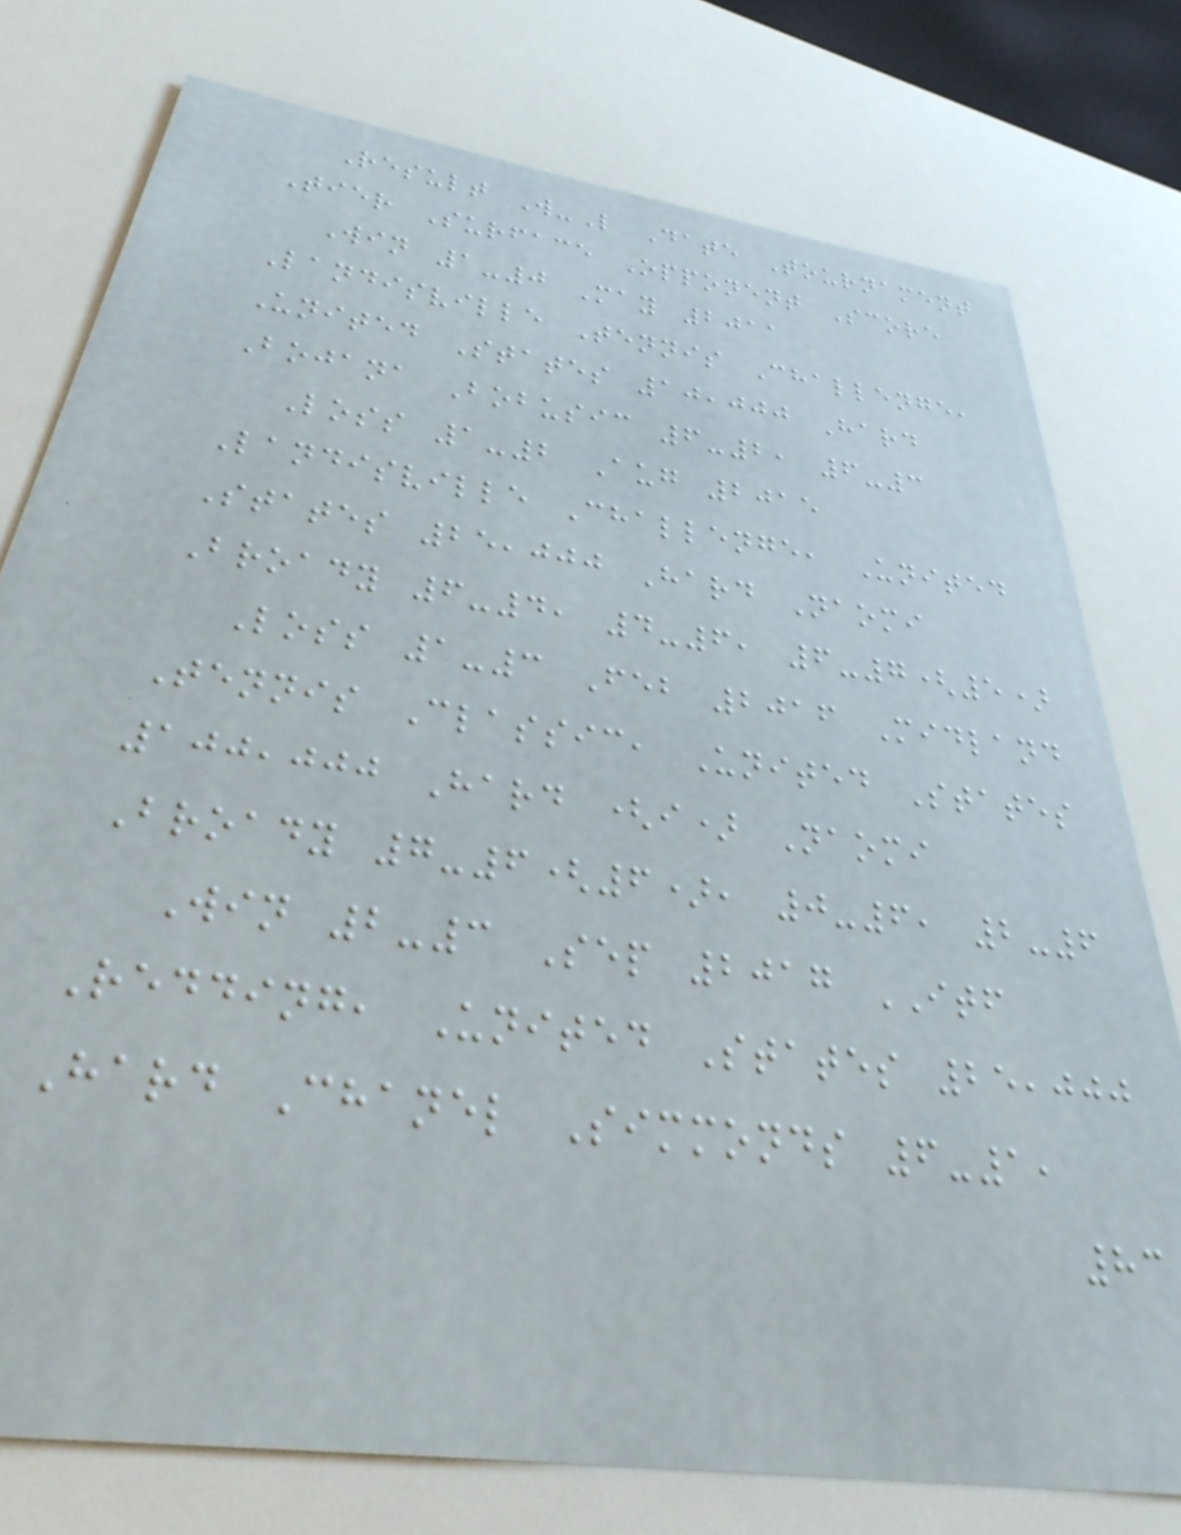Result W-L Date Tournament
Tier Surface Opponent Score
Win 1-0 May 2011
Landisville Tennis Challenge,
United States 10,000 Hard
Bojana Bobusic 6-2, 6-3
Loss 1-2 Aug 2015
Landisville Challenge, United
States 25,000 Hard Naomi
Broady 6-4, 4-6, 6-7(5)
Loss 1-3 Feb 2016 Midland
Tennis Classic, United States
100,000 Hard (i) Naomi
Broady 7-6(6), 0-6, 2-6
Win 2-3 Sep 2017 ITF
Redding, United States 25,000
Hard Chanel Simmonds 6-1,
83
